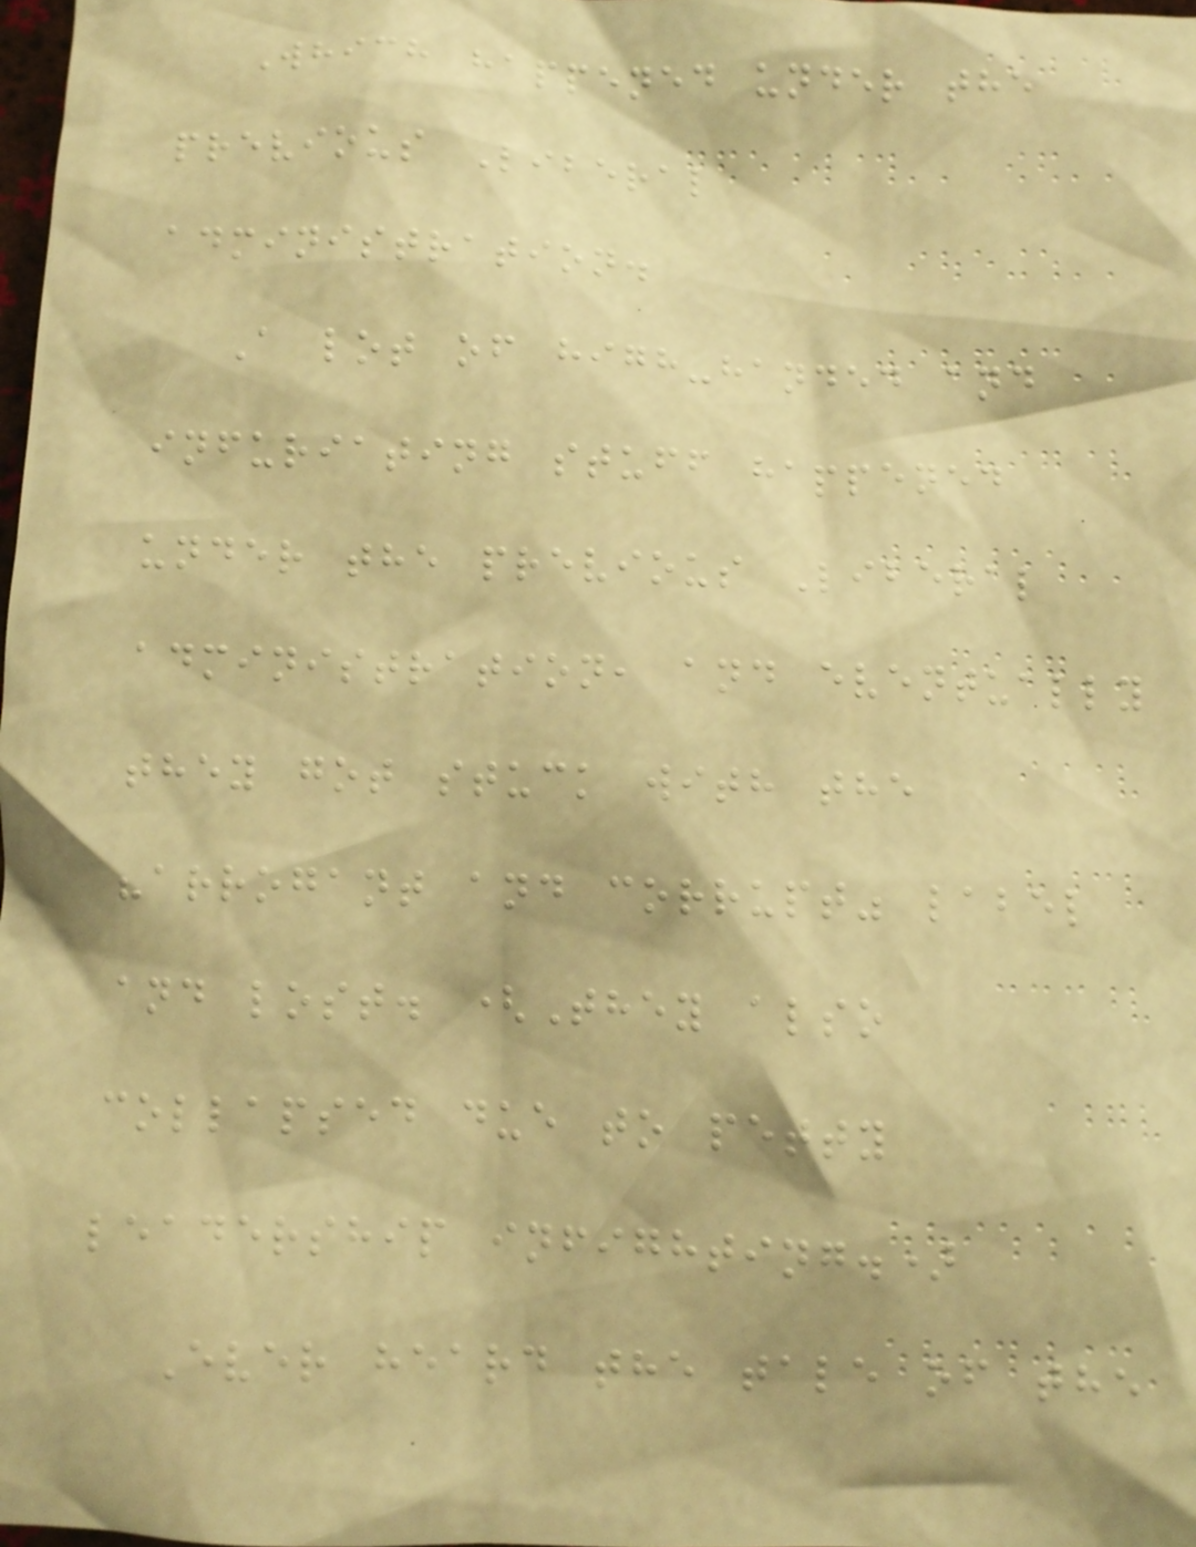Which happened under the
previous Liberal
administration.
A lot of high-handed and
infuriating stuff happened
under the previous Liberal
administration, and eventually
they got stuck with the
"arrogant and corrupt" label
and lost. (They also
collapsed due to petty
leadership infighting.)
Ever heard the tale of the
